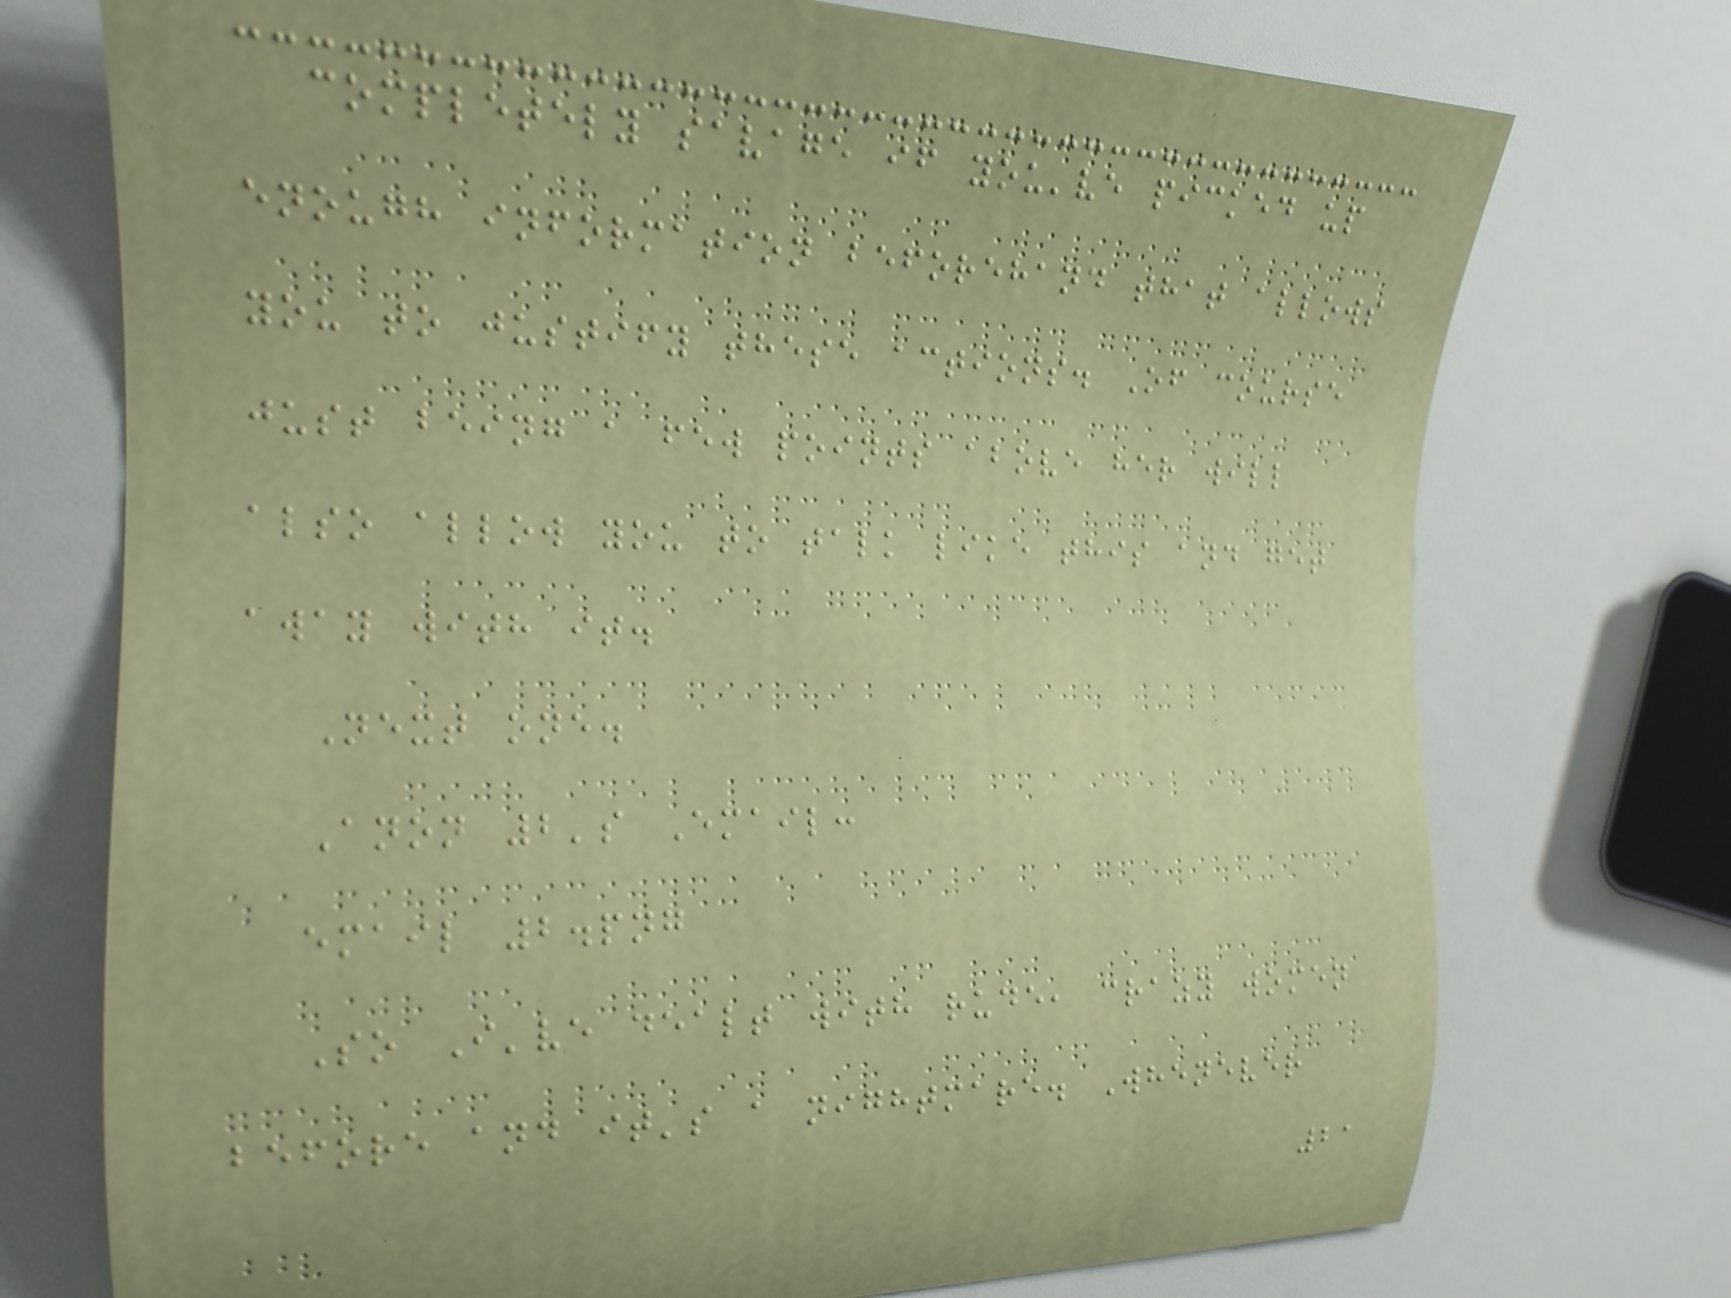completely savage if you've picked up
enough information beforehand that allows
you to justify these actions. Of course
just being a few points above her will
also allow you to talk like this and get
away with it.
Next one.
Anon 2's Email:
email 2.png
So I've dealt with rude, crazy women
before and it's a nightmare. Whenever
21
